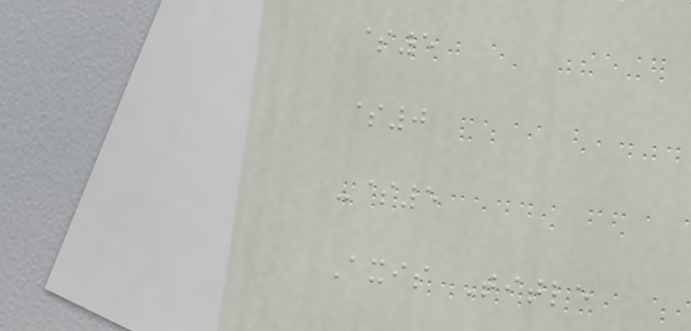$5
$0
-$5
Axis Title
